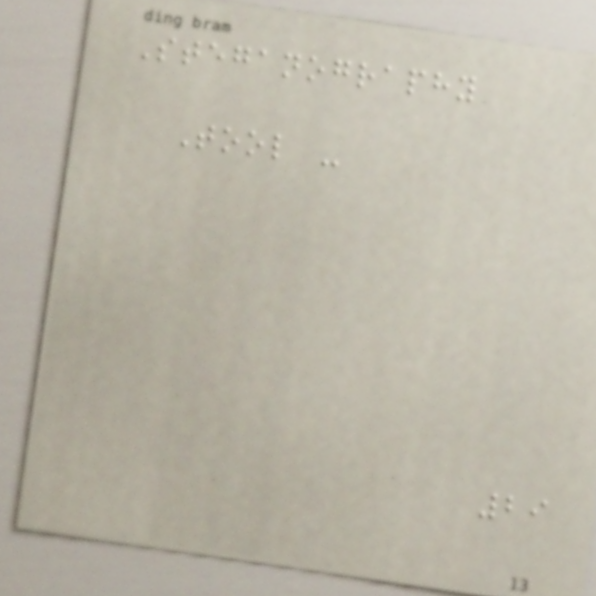Steganography
Tool -
29
